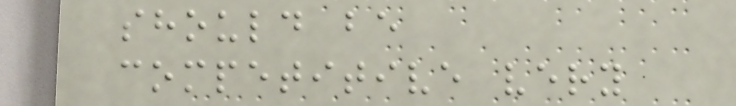should be
competitive very
